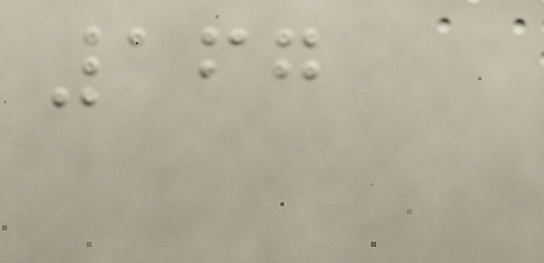167
